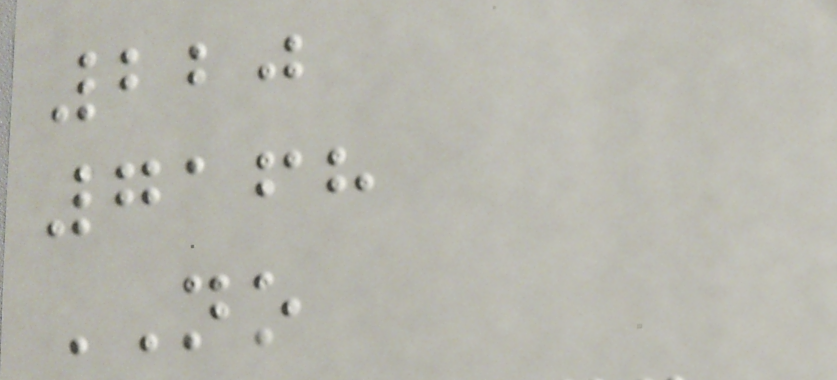220
7168
NO
